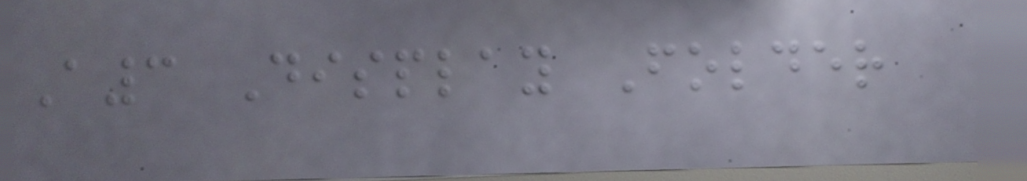A3 Display Folder
